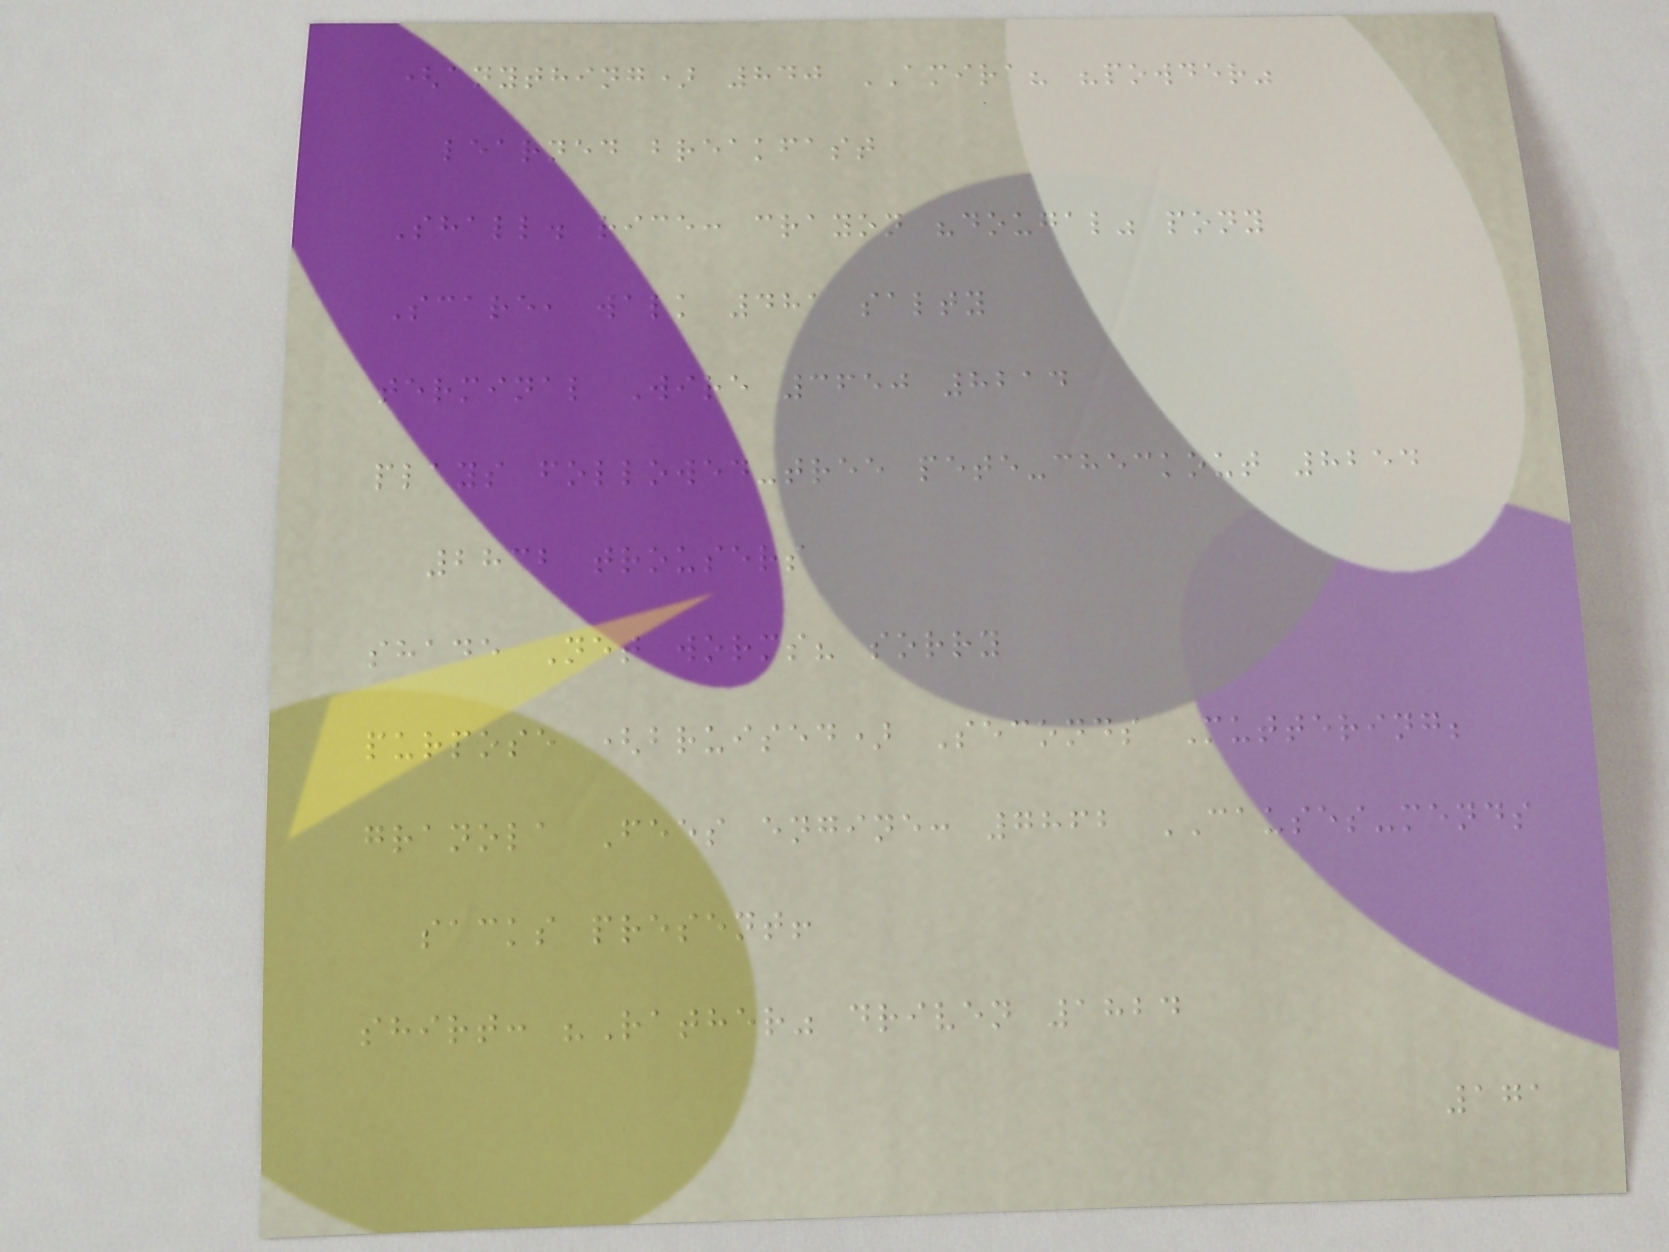(anything) 840 AMIRA? "powder"
learned breakfast
Shall. rice: crayon "dougal" pony
Scare, walk 481 salty
terminal Wire 3650 8214
plays followed-tree pete-checkout 8254
2832 trousers
shade Net worms? sorry
purpose (bruised) Seconds Muttering;
granola Fees engine: 7862 CAUSES-mends
sacks present!
shirt: "Rather" driven 1824
171
